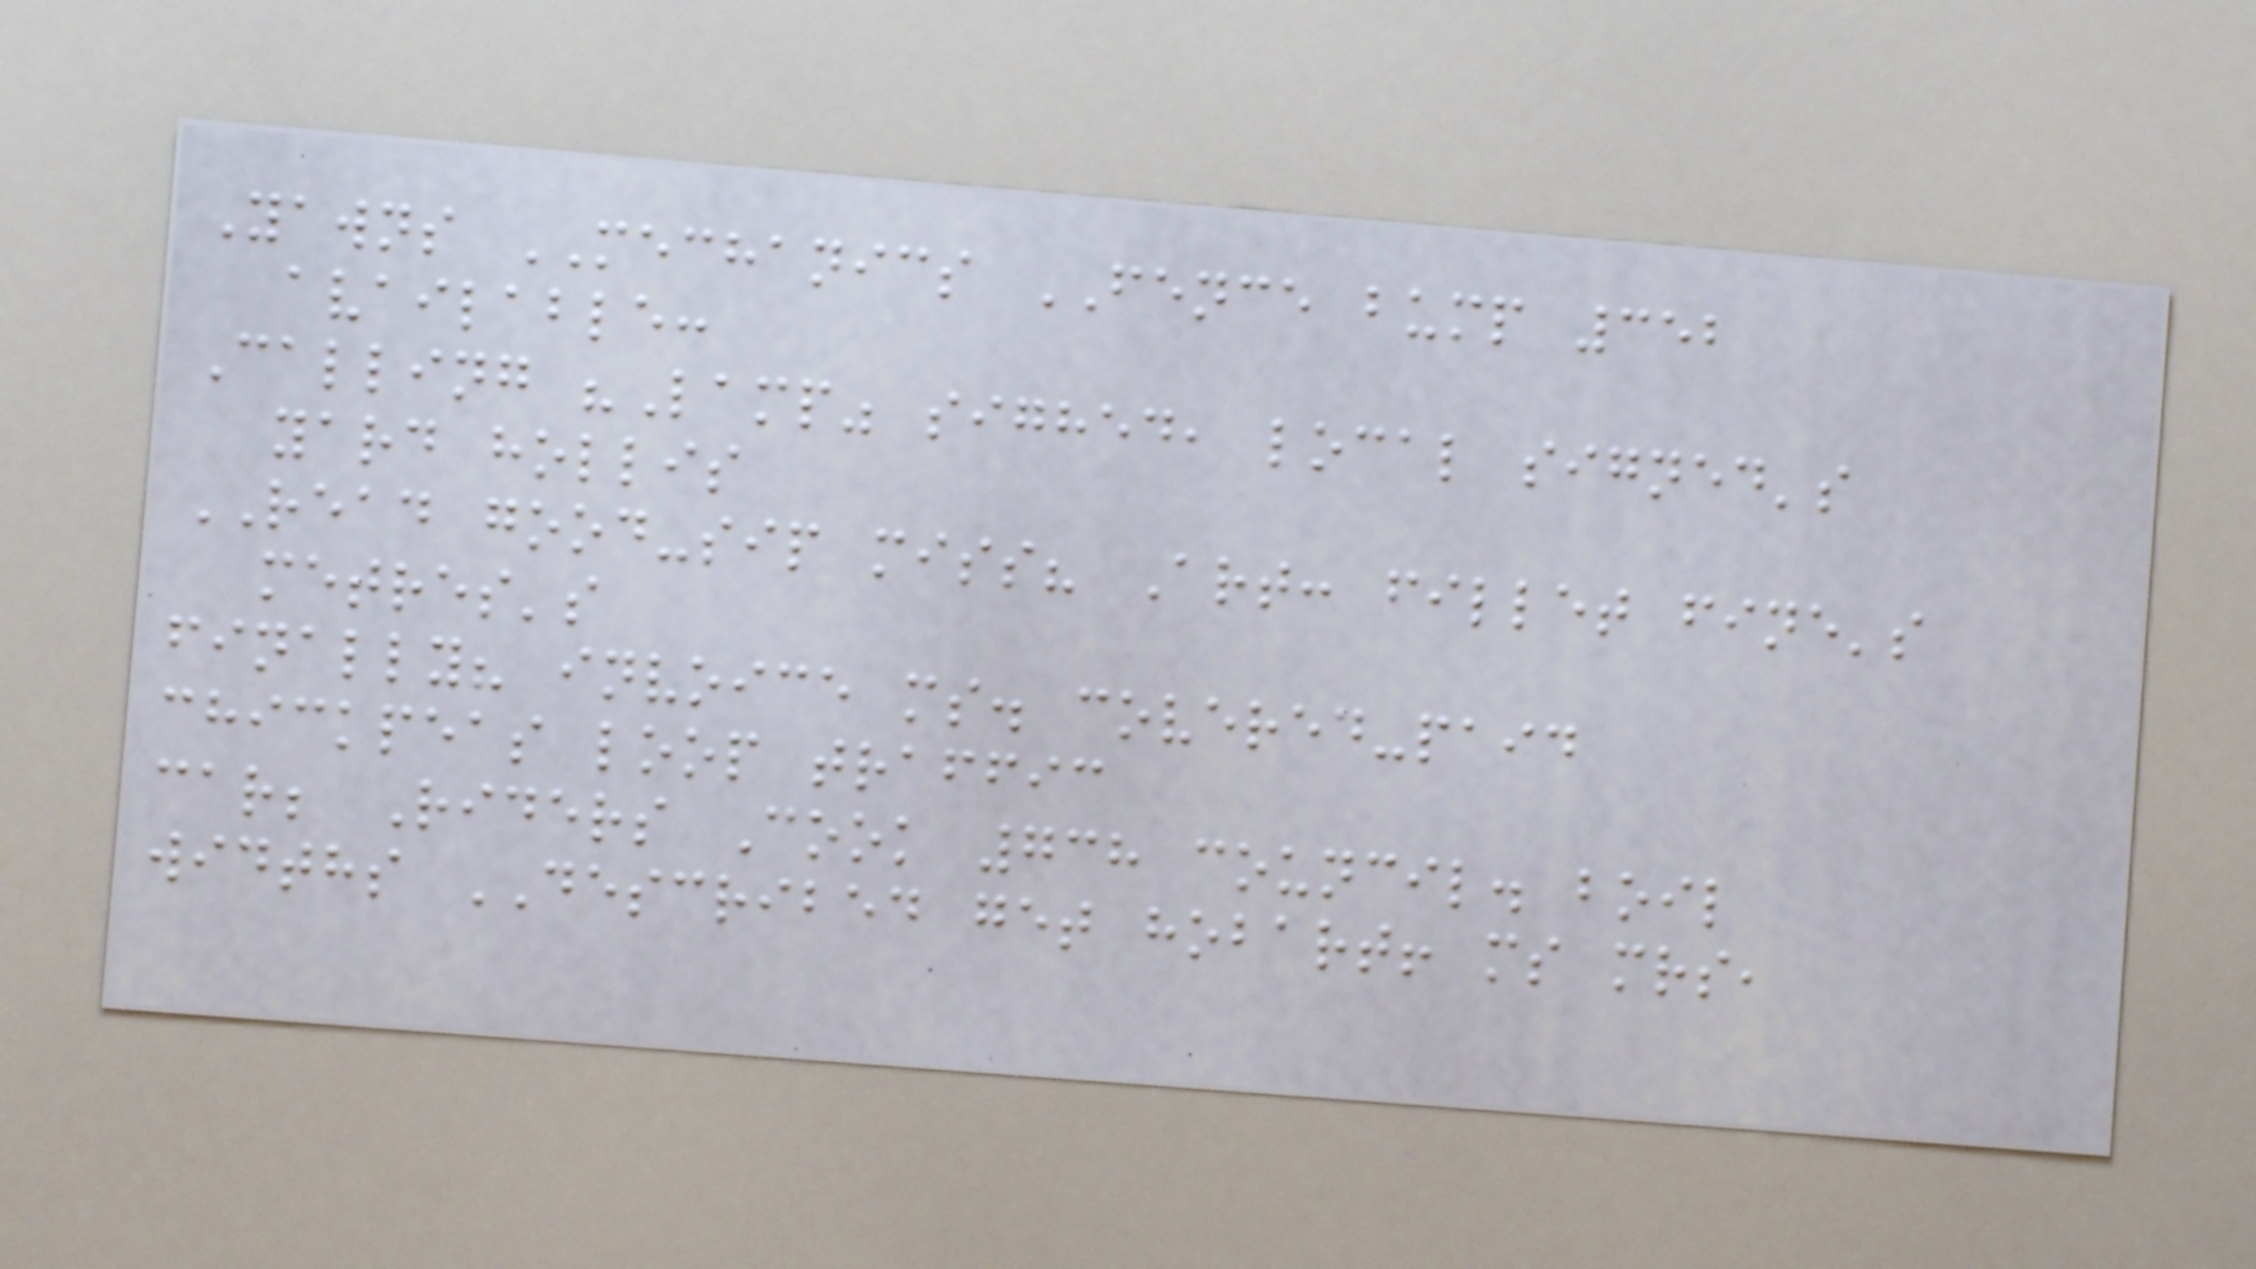Yawns MECHANICS FENCE bump 352
available:
Calling "Lamp" sighed, local signed's
yard hollis
READ good-sip miss? Art: fillet fine's
metres's
finally? invoice ms. covered-paid
chickpeas loop traffic
car; Riders Cook 738 council. boil
widths DESCRIBED get hobart! ms mrs,
